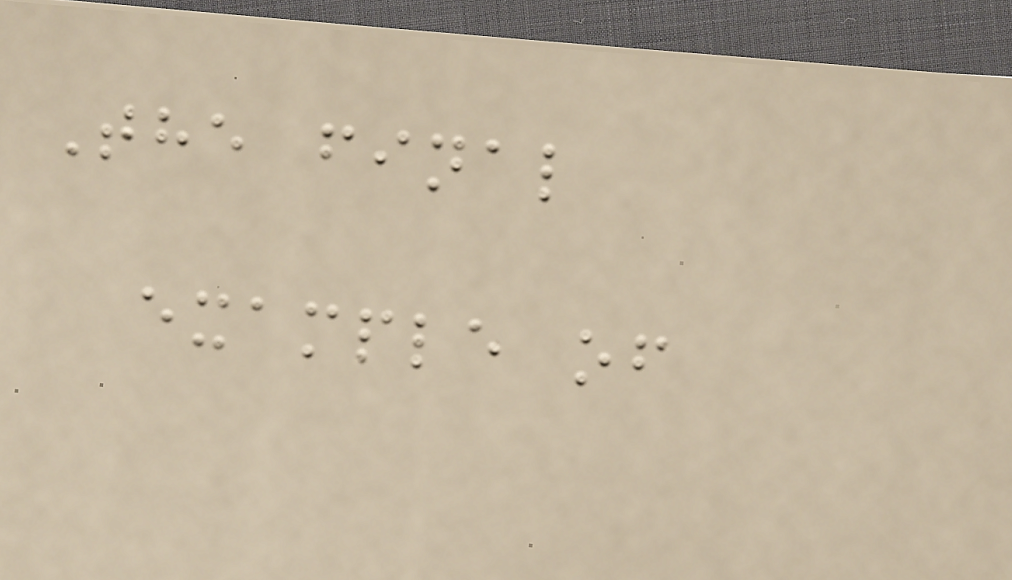The final
example of
